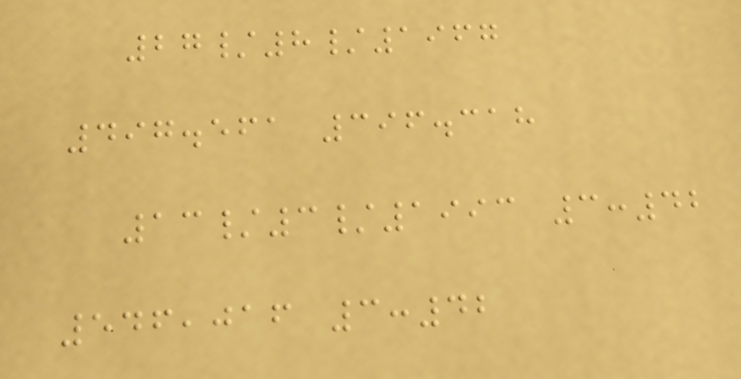27/8/1967
497.561 396.318
13/3/1993 3:42
546,016 3:42
